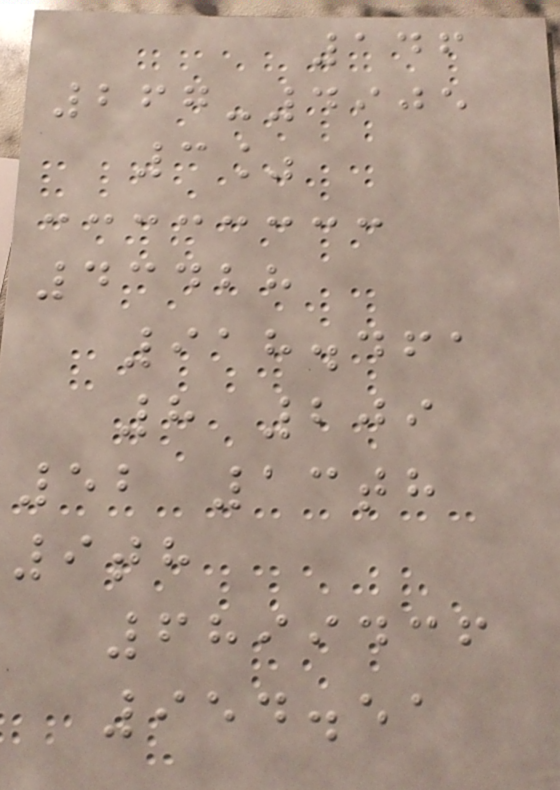146
267-4905
3%
43428
918.461
8 209
52 13th
9th
6899436
954.51
